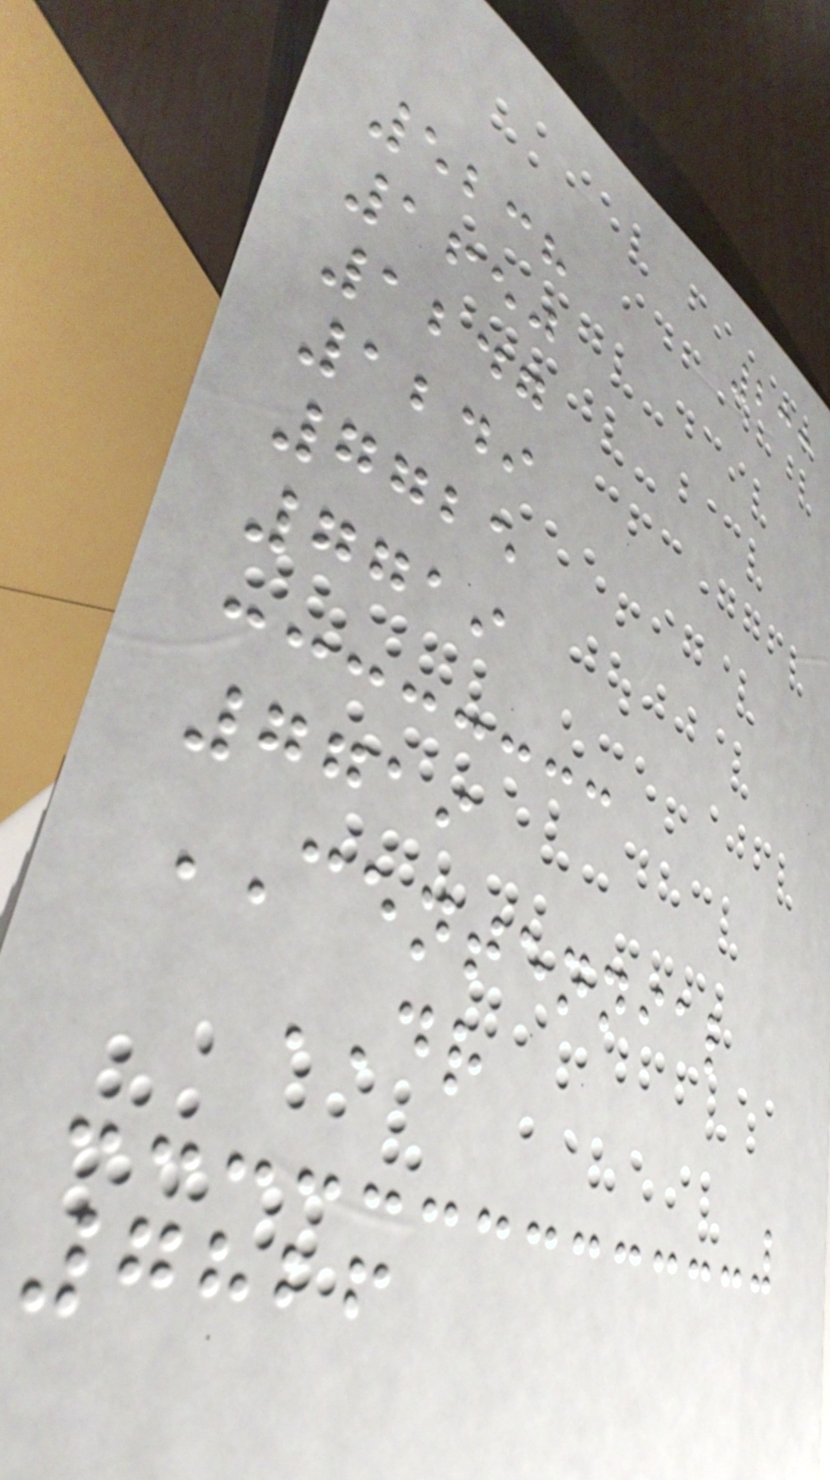233
5238
1650
1247
1249
7725
7719
7719
CENTENNIAL
DR
7826
